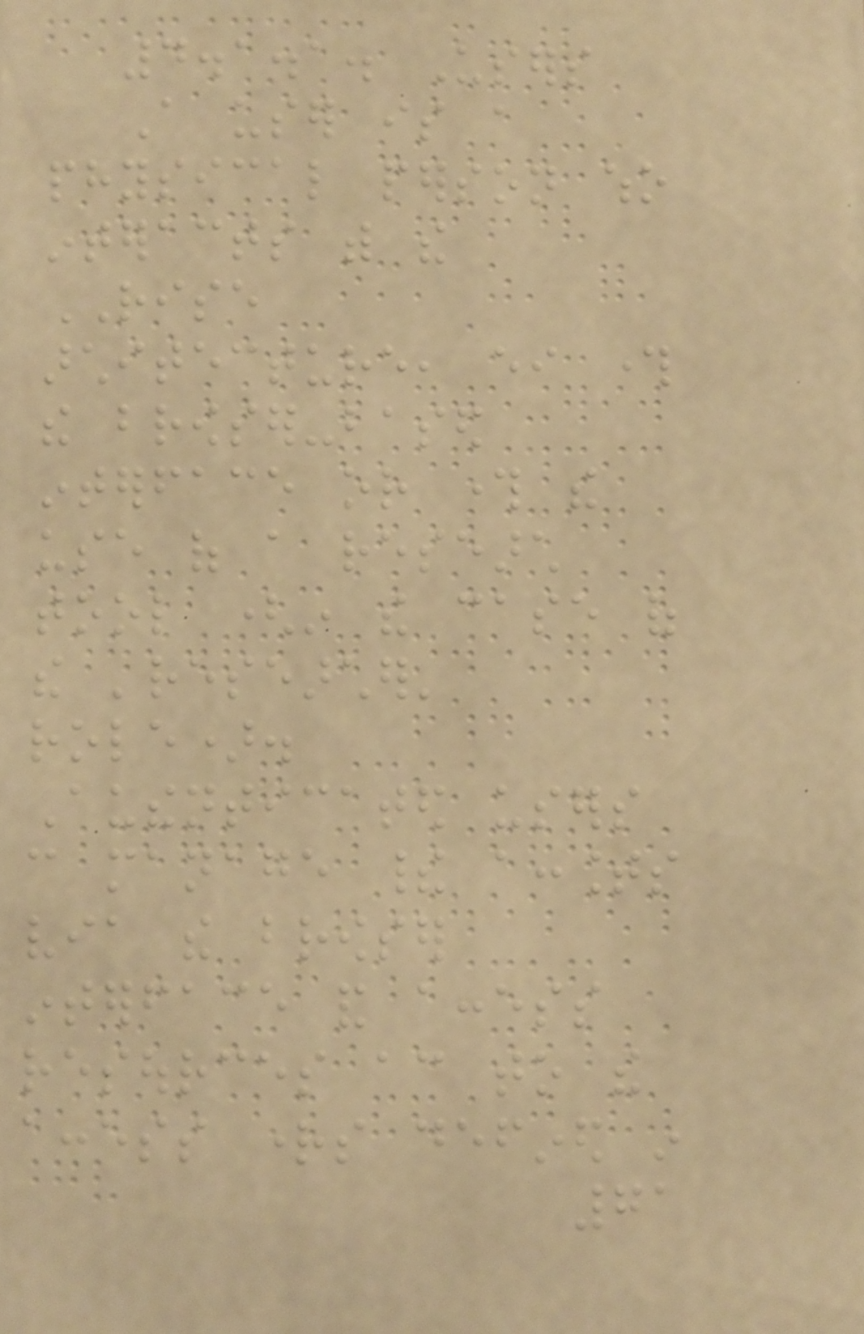4.1.1. Users
A user is a
physical person who
interacts with the
RISE
architecture, either through
the browser-based
interface or through the
use of a research
tool (in the case of
the 'researcher'
role).
Authenticated users
can manage their accounts
via the browser
interface and access
resources according to the
access rights defined in
71
